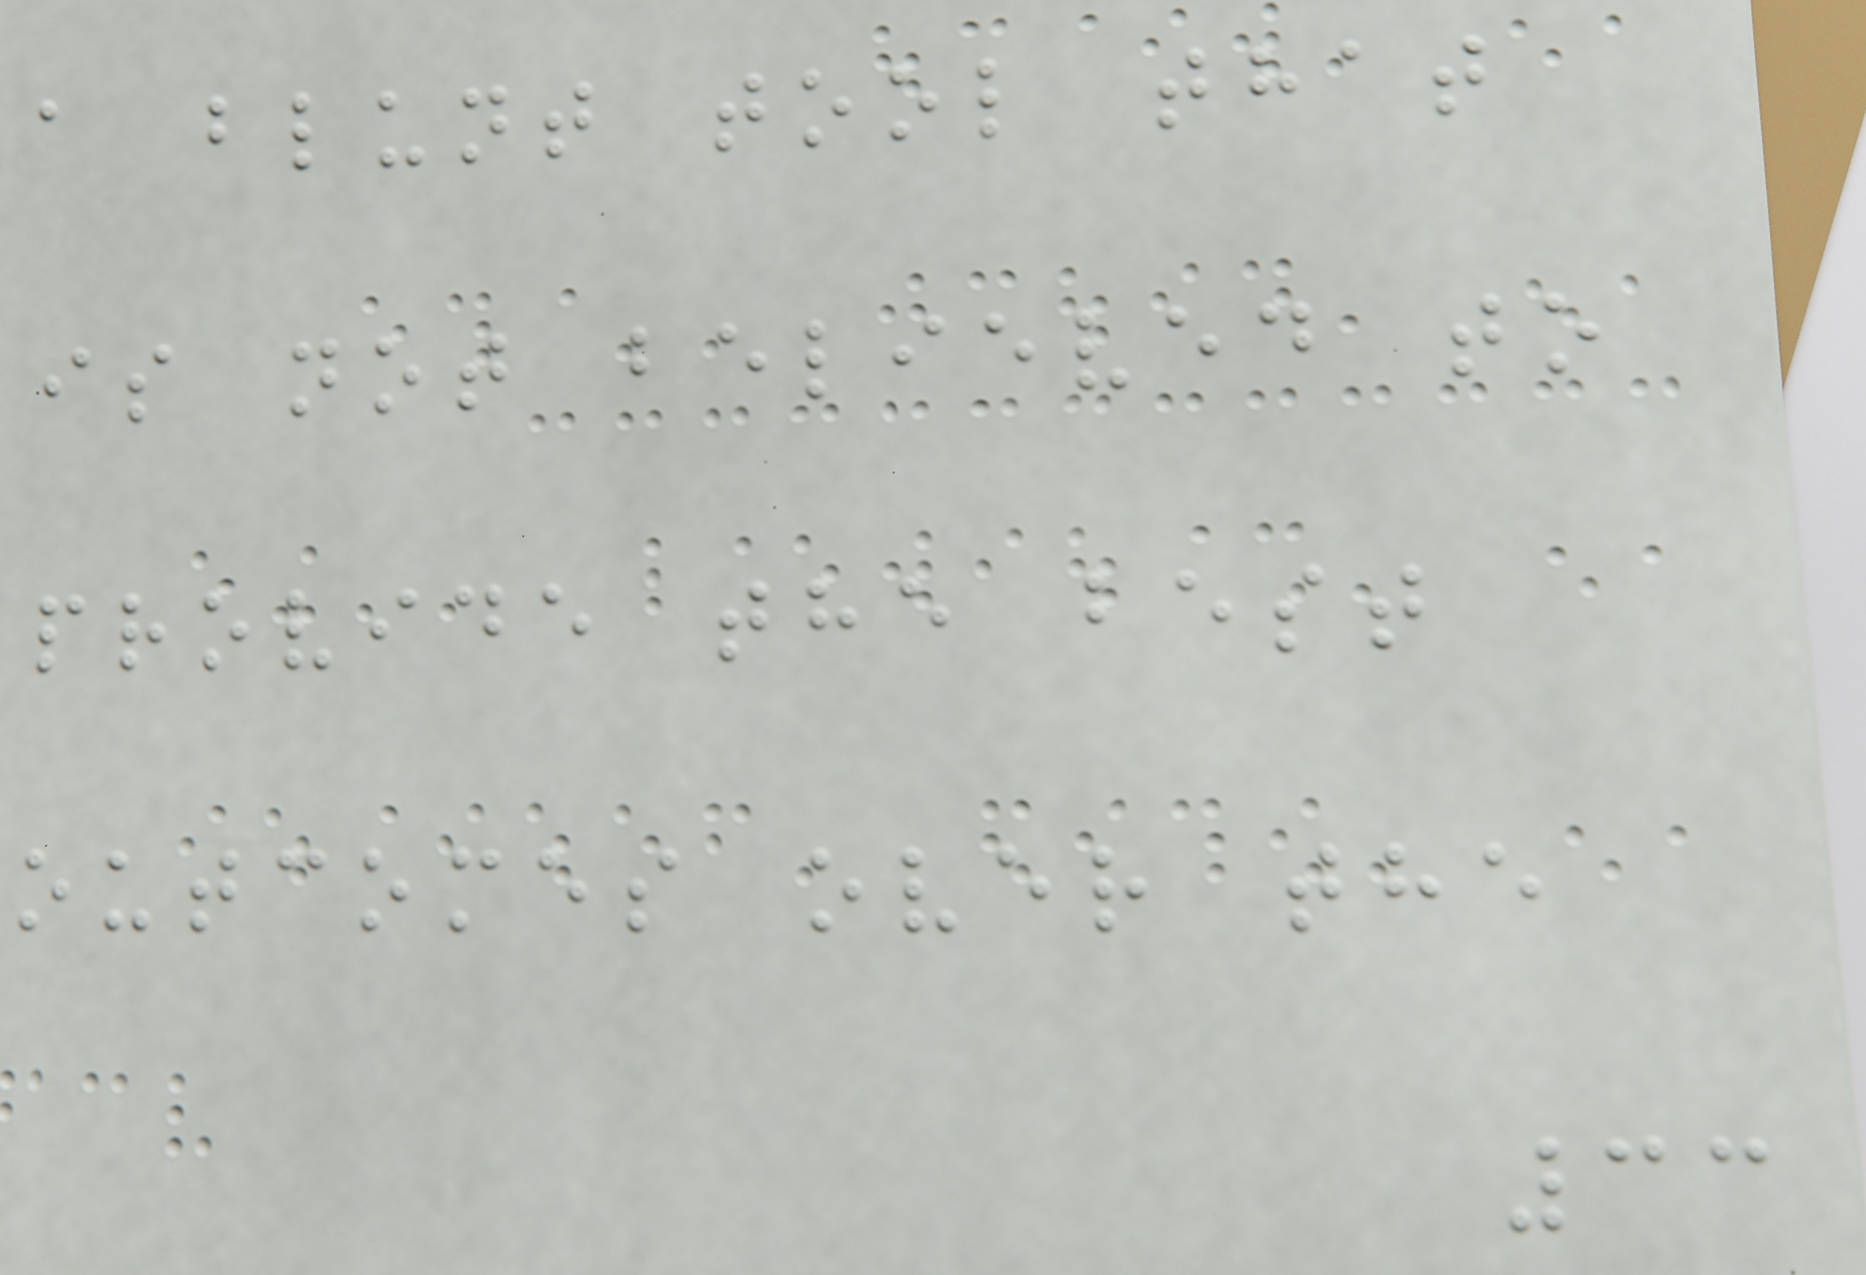a blunt tool that
is not believed to
provide the best
outcomes over the
33
